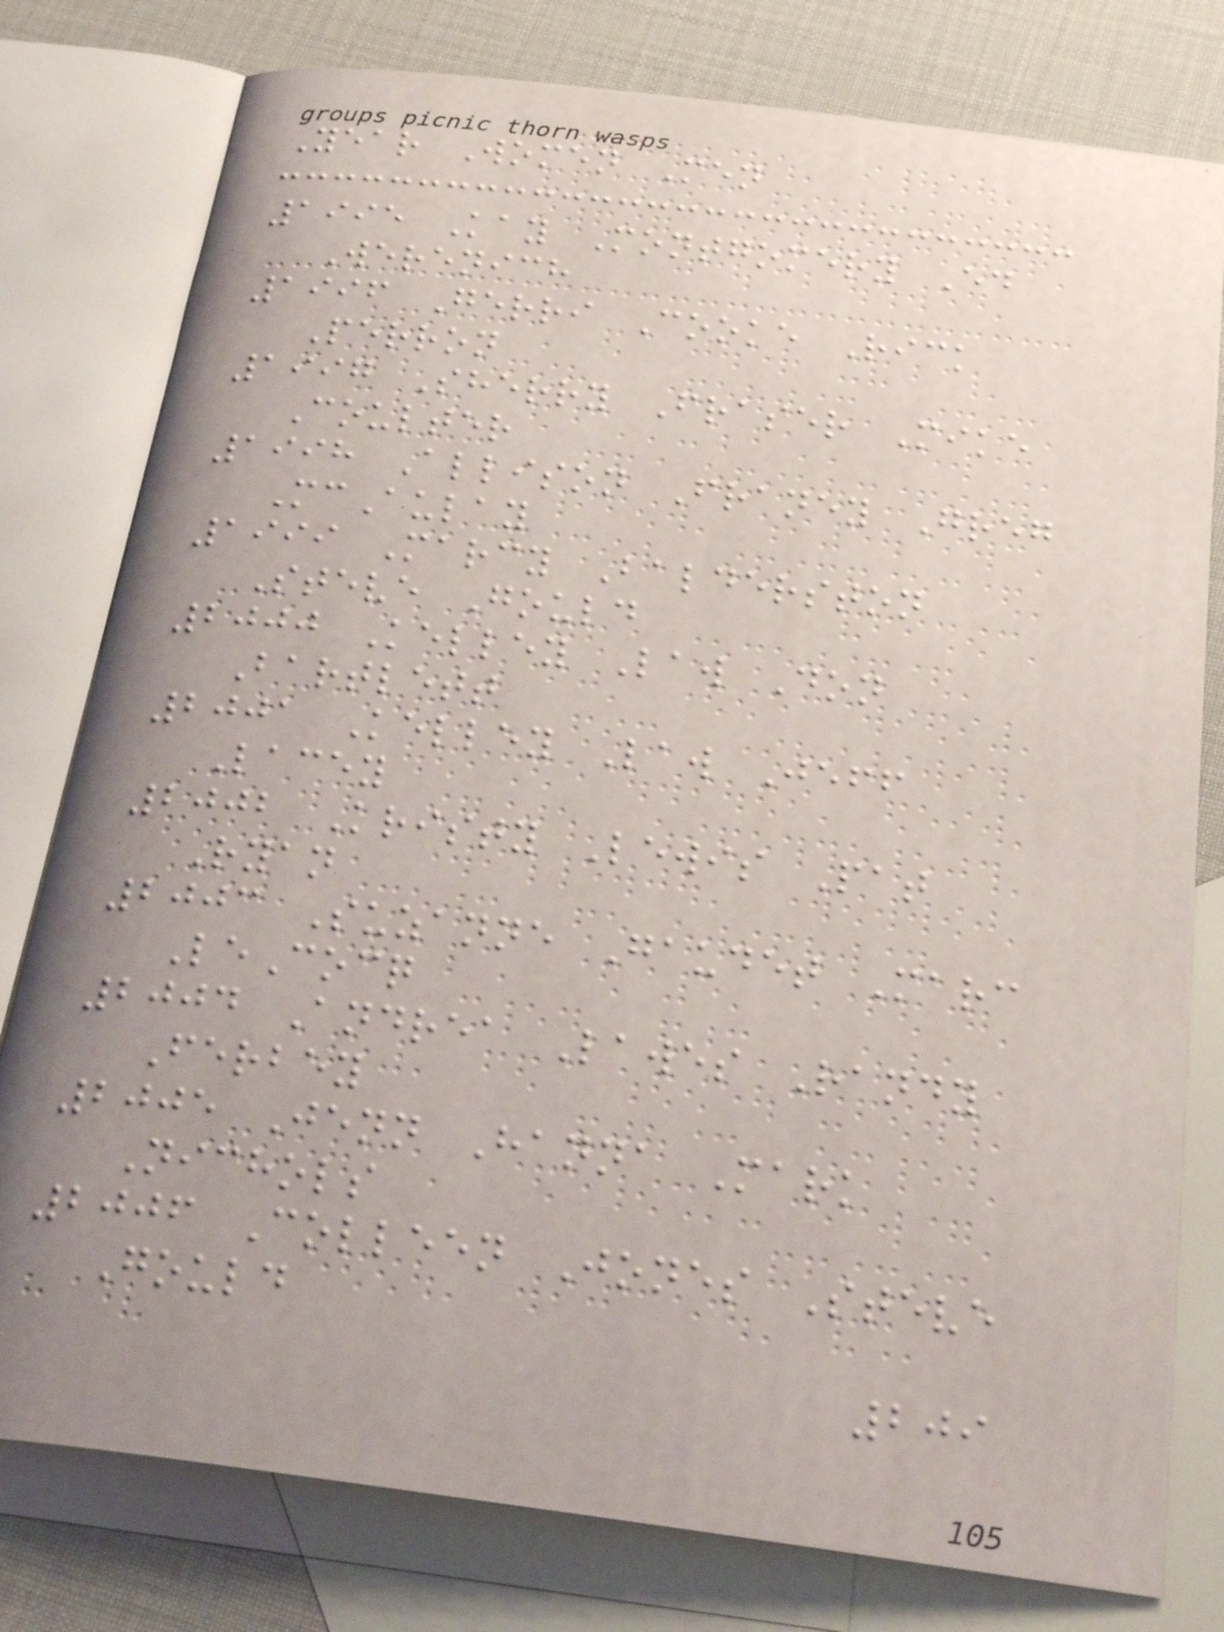Year Women Men
1995 Kay Montgomery Ed
Werenich
1996 Gerri Cooke Rick
Perron
1997 Sherry Fraser Mike
Coulter
1998 Allison Franey Greg
McAulay
1999 Marcy Balderston
Steve Gould
2000 Kelley Law Don
Bartlett
2001 Kelley Law Jeff
Lacey
2002 Kristy Lewis Pat
Ryan
2003 Suzanne Gaudet Marc
LeCocq
2004 Andrea Lawes Randy
Ferbey
2005 Jenn Hanna Mark
Nichols
2006 Colleen Jones Steve
Gould
209
